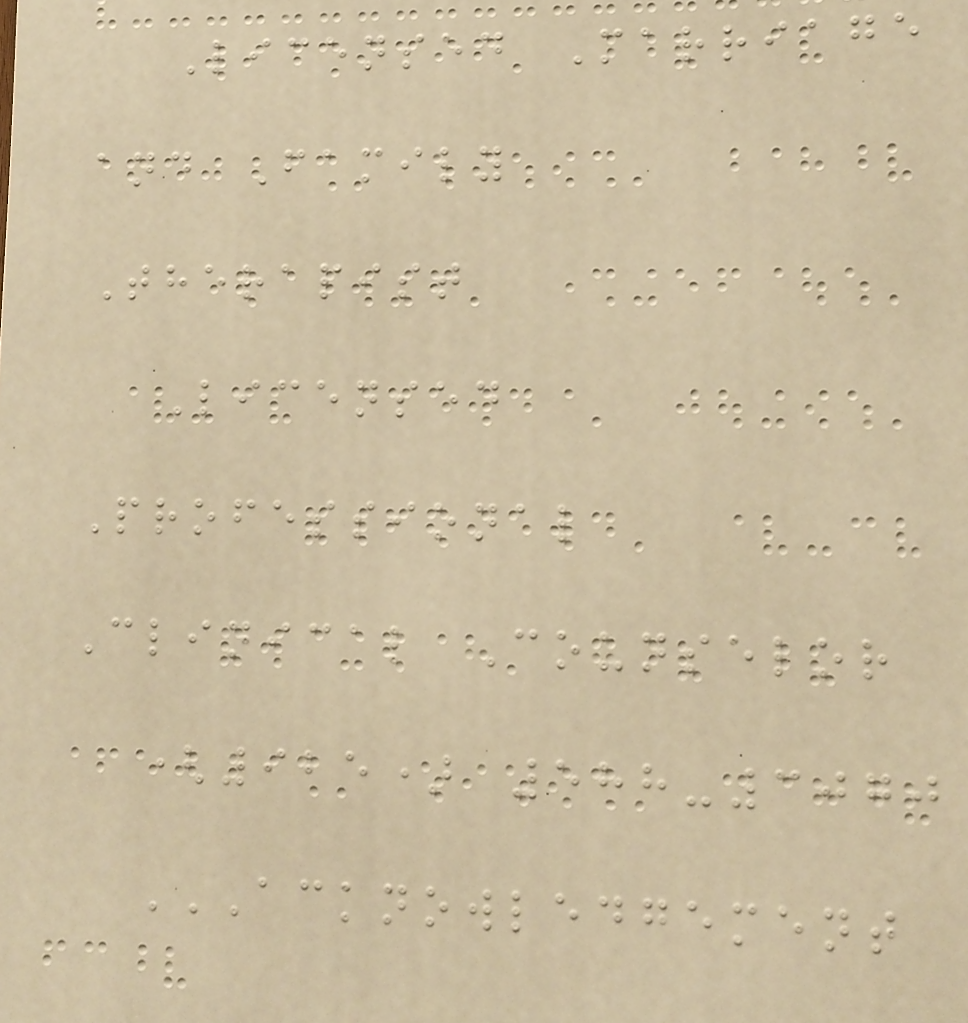Licensed Marriage
and Family
Therapist
Licensed
Professional
Clinical Counselor
(925) 588-3070
ACKNOWLEDGEMENT
